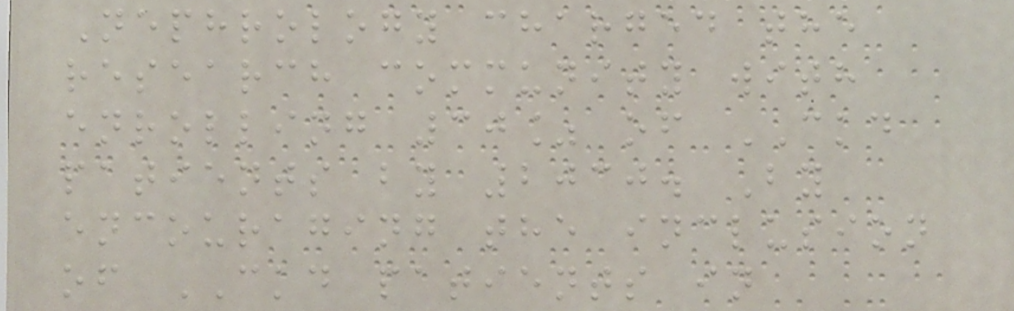Nephrology charged the
research community with
enrolling 30% of CKD
patients by 2030. By
encouraging the inclusion
of CKD patients in
